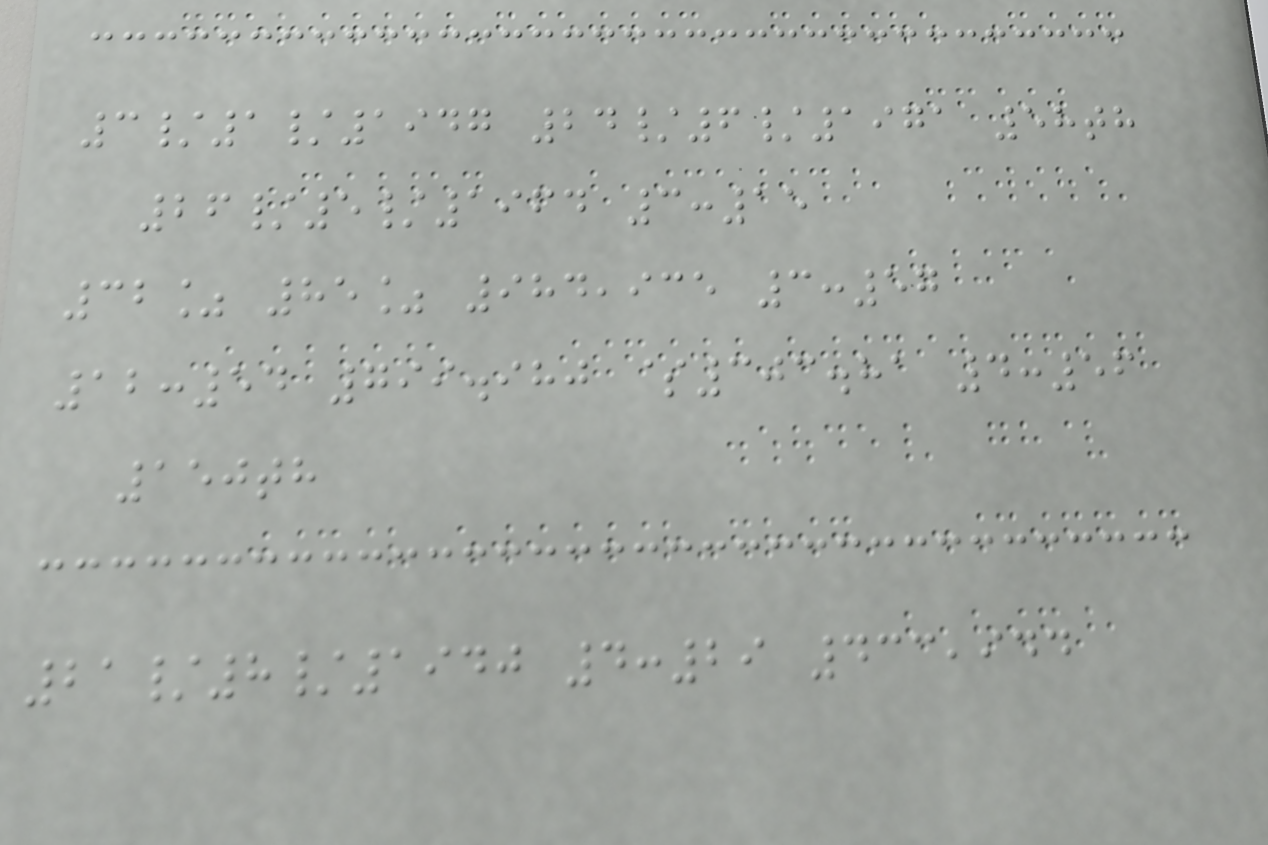3/1/1947 24/6/1971 58th
26/5/1964 3:15
32% 85% 984,935 3:57
12:54 799.980 $303.81 4:56
150th
21/8/1940 4:29 433,944
